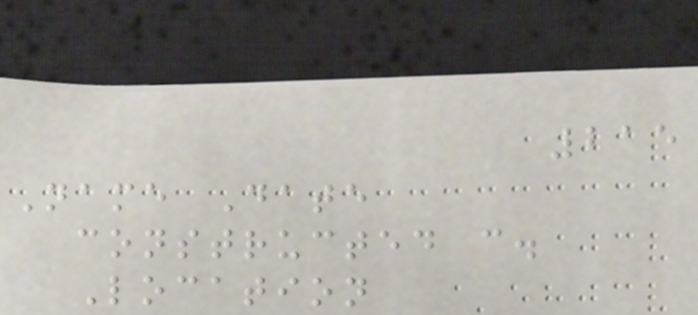215
Name Date
constructed c.
Location
